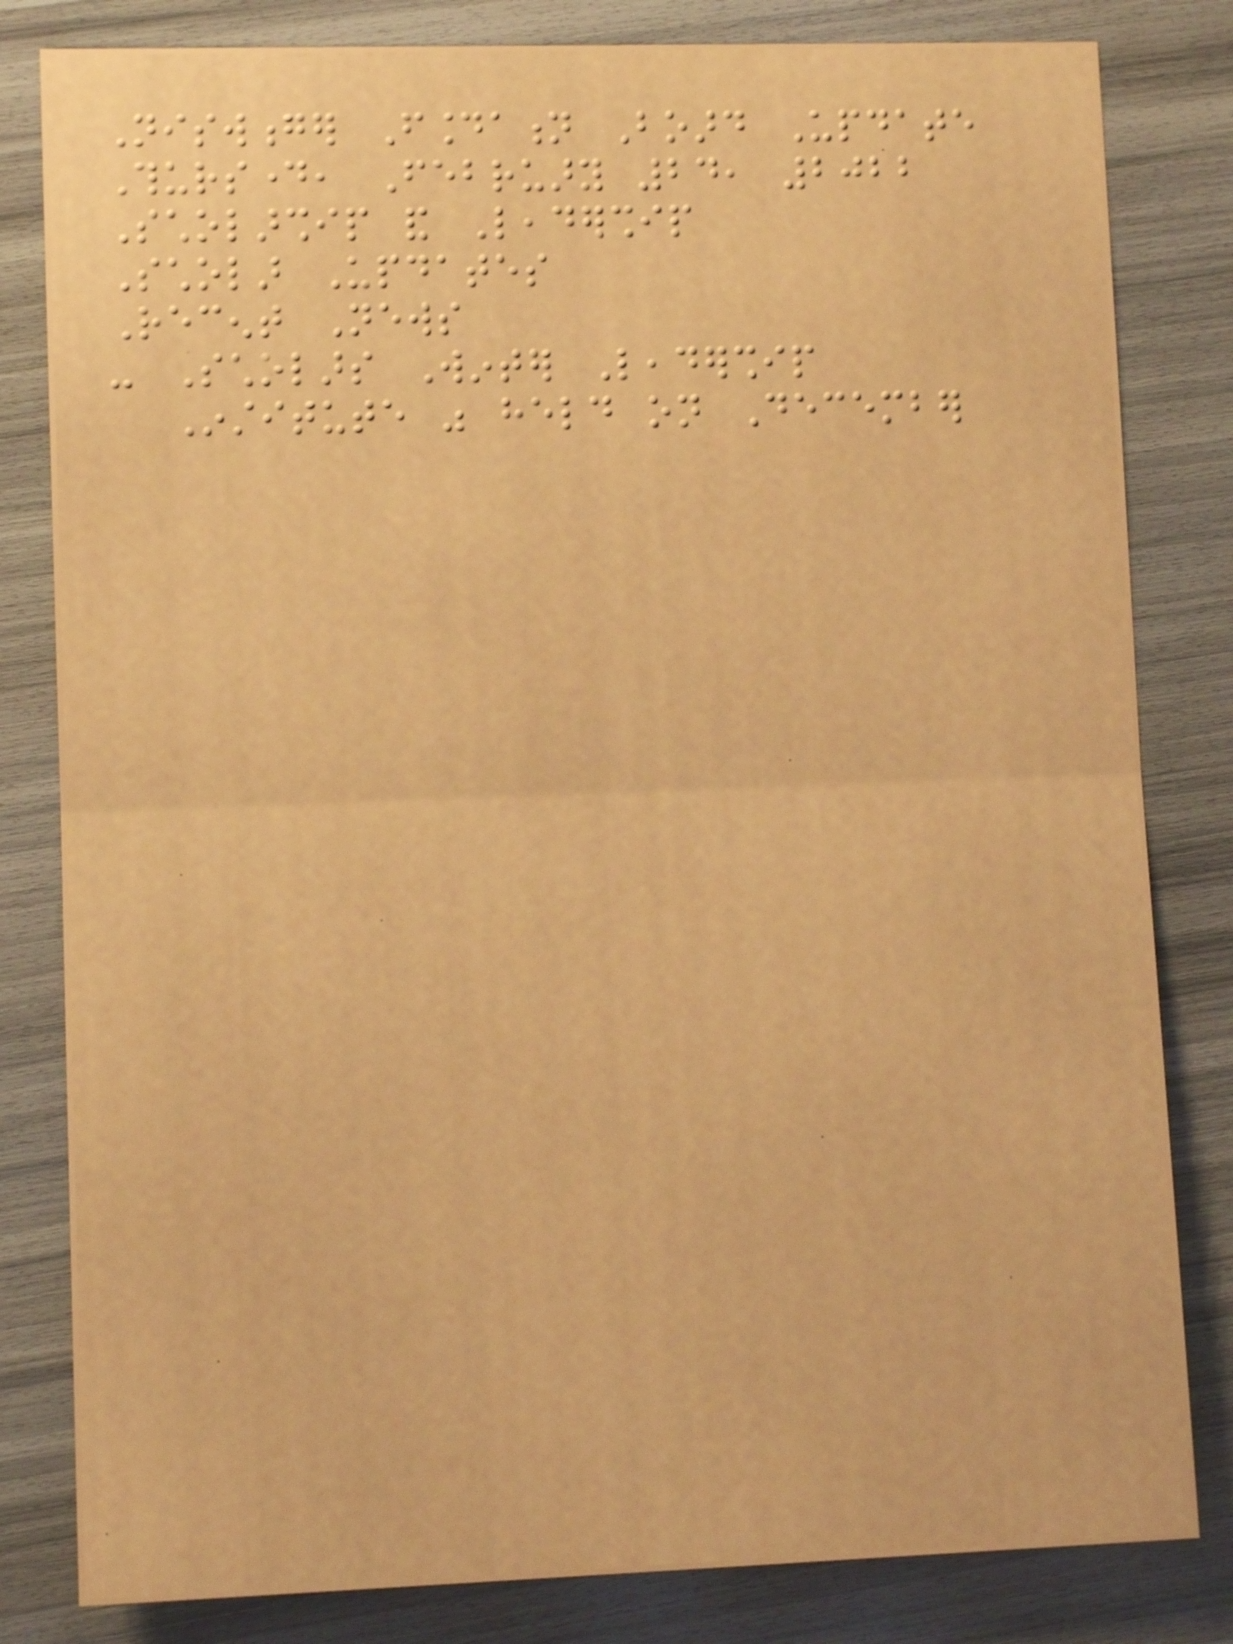Niswonger Foundation Board Update
Thursday, February 24, 2022
Scholarship and Leadership
Scholar Updates
Recent News
- Scholars Winter Leadership
Institute was held on December
